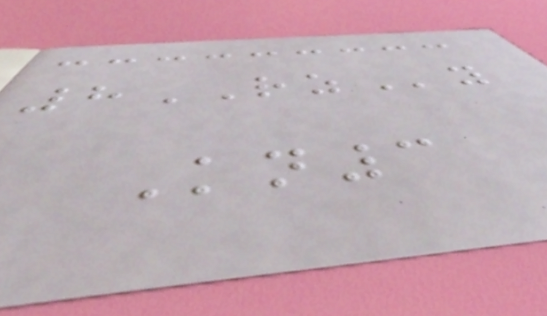8RZy
Kn3
